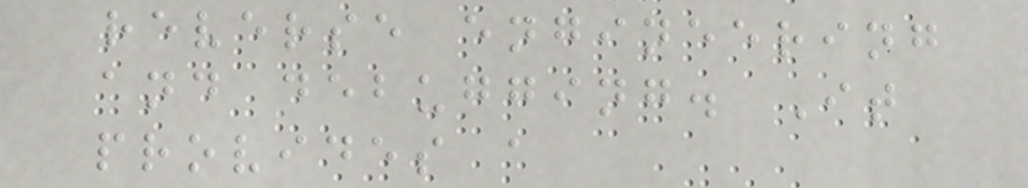reverse engineering
and debugging. It
provides a
